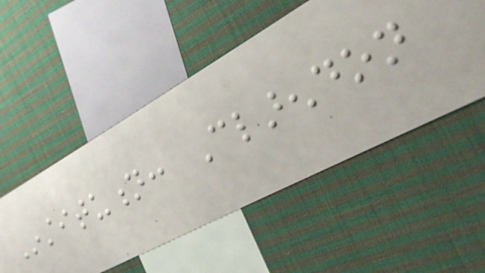Institution: Clarendon
